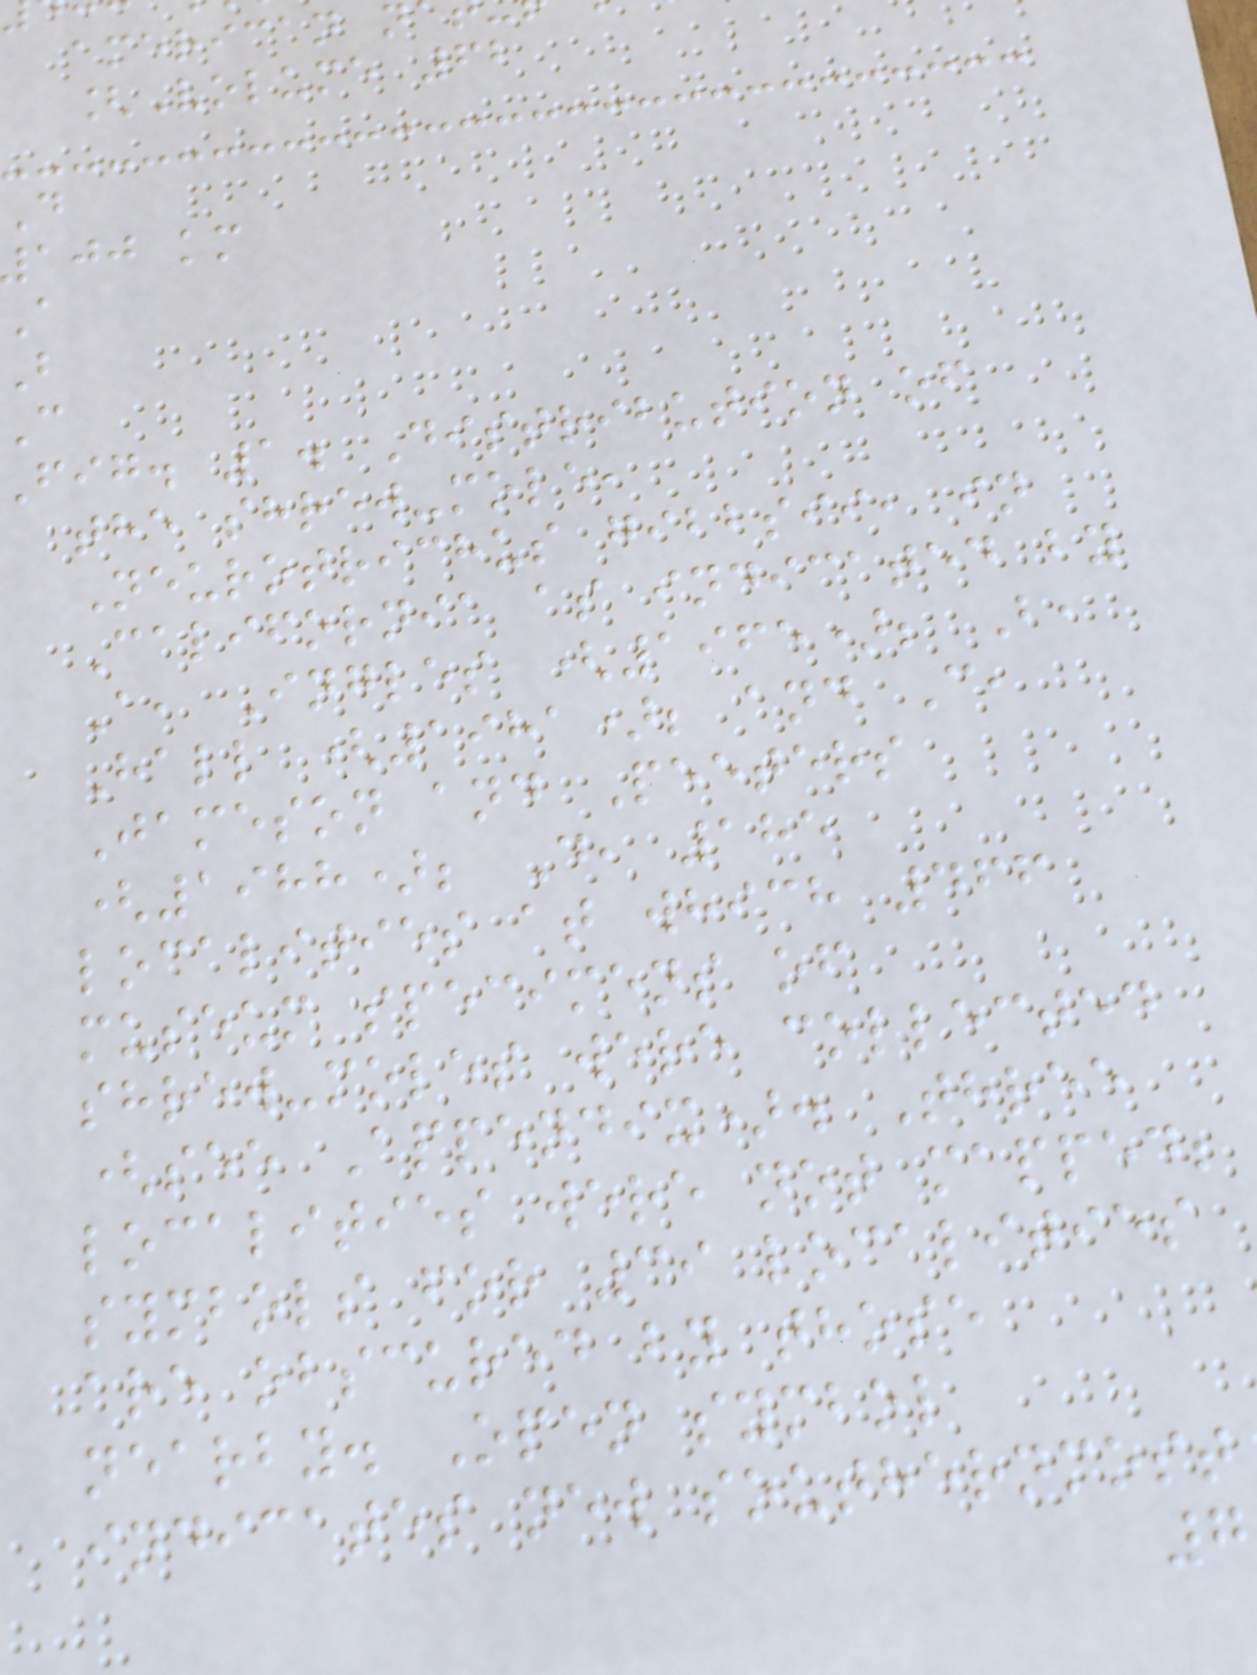american
[Volume 62
D
100 km
fig. 1. Distribution of
the shrew-mole,
Neurotrichus gibbsii, in
California as indicated by
A, Ingles (1965); B,
Hall (1981); and C,
Jameson and Peeters
(1988); D, 185
localities at which 466
museum specimens of
shrew-moles were collected
(see Appendix). Three
localities were not mapped;
symbols for 39 localities
are obscured by those
nearby. Open symbol
indicates new southernmost
